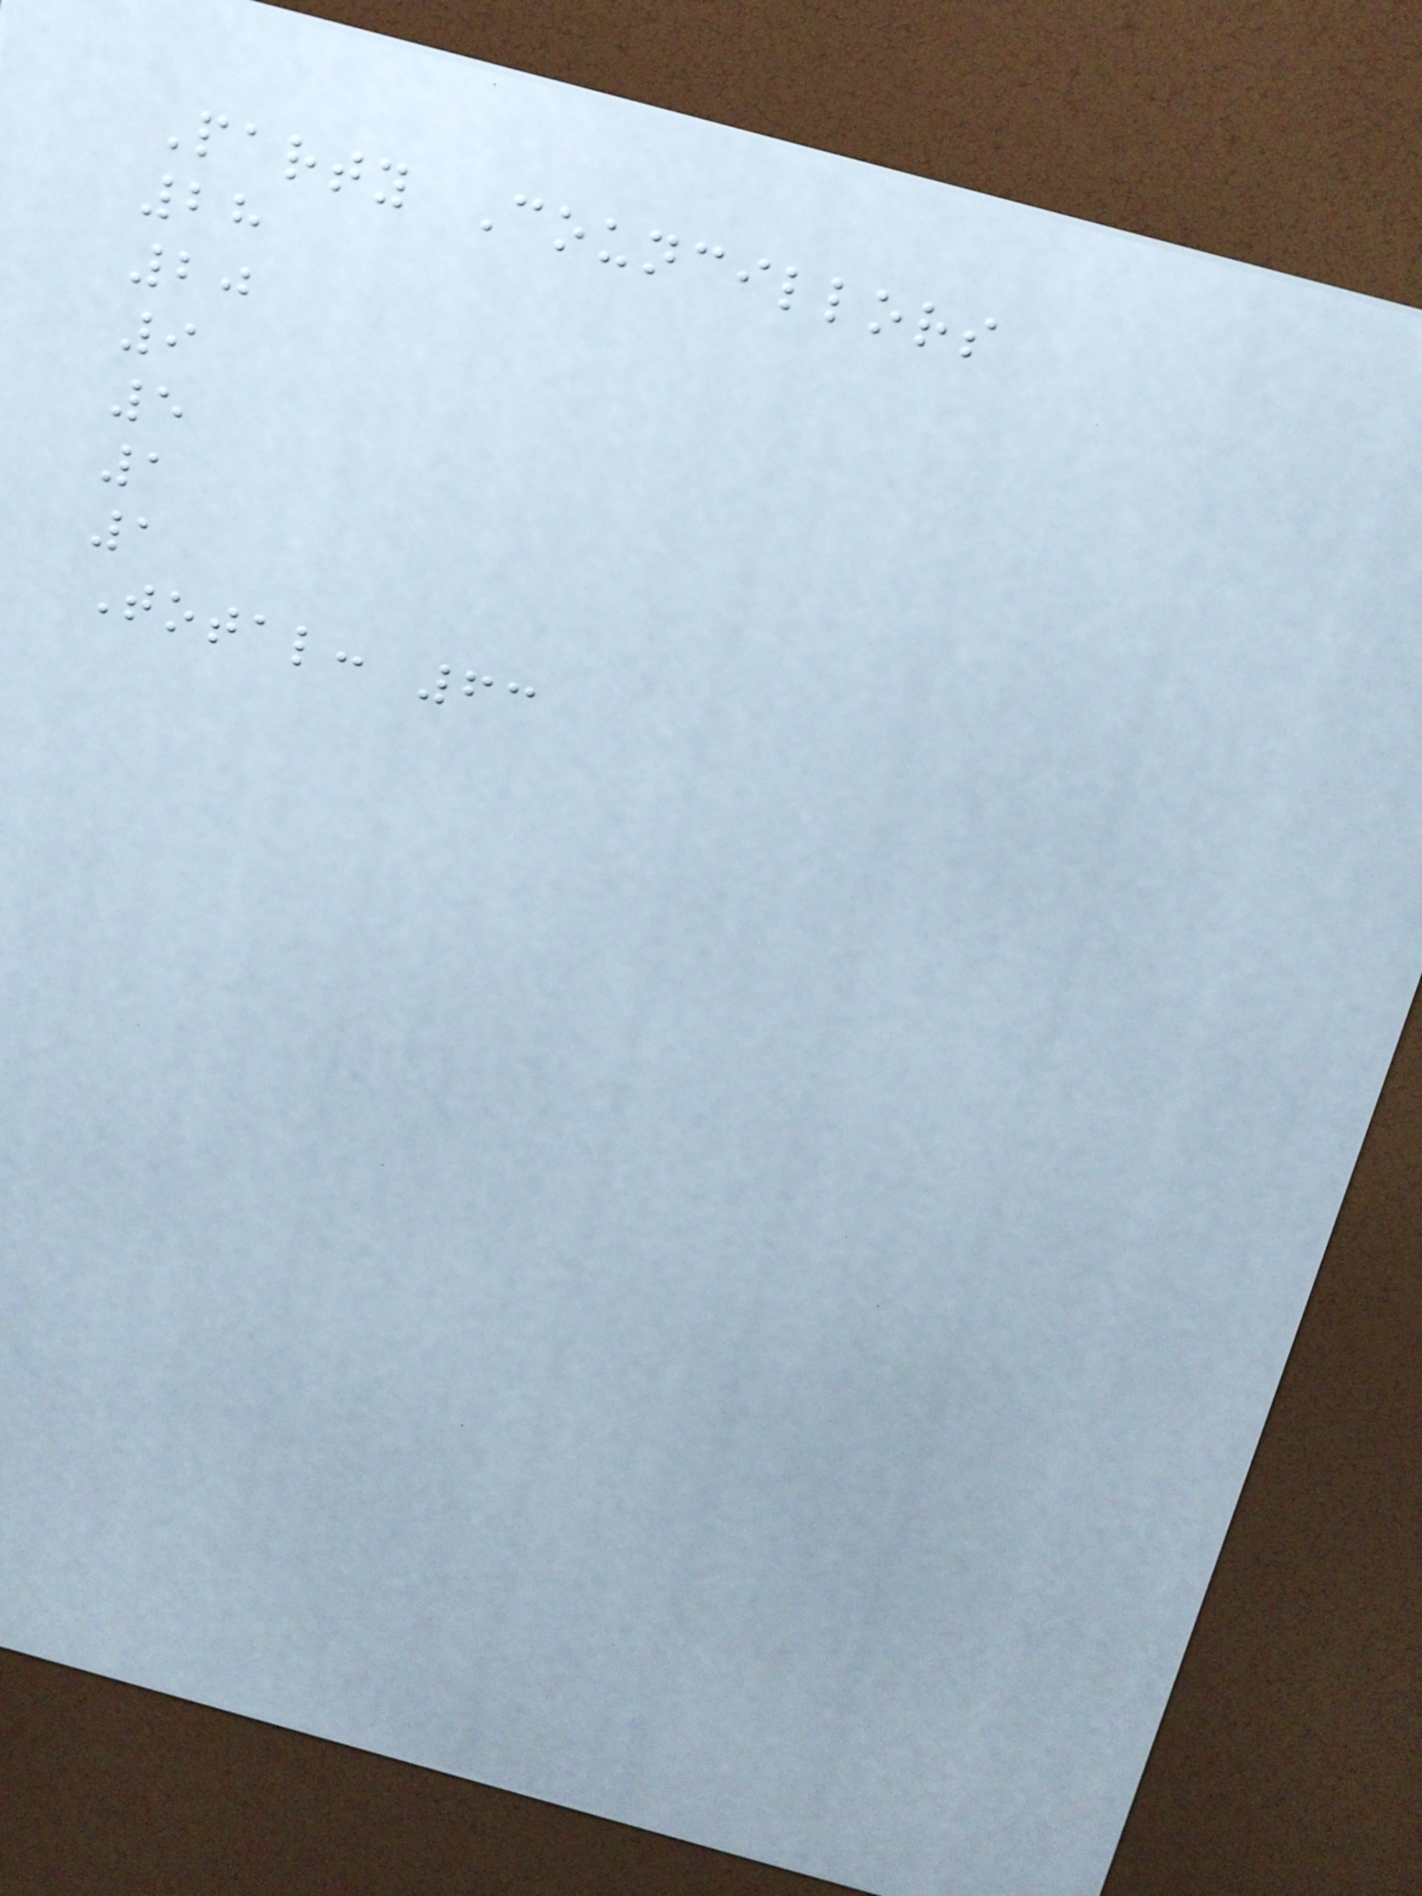Party Councillors
28
20
9
5
1
1
Total: 63
